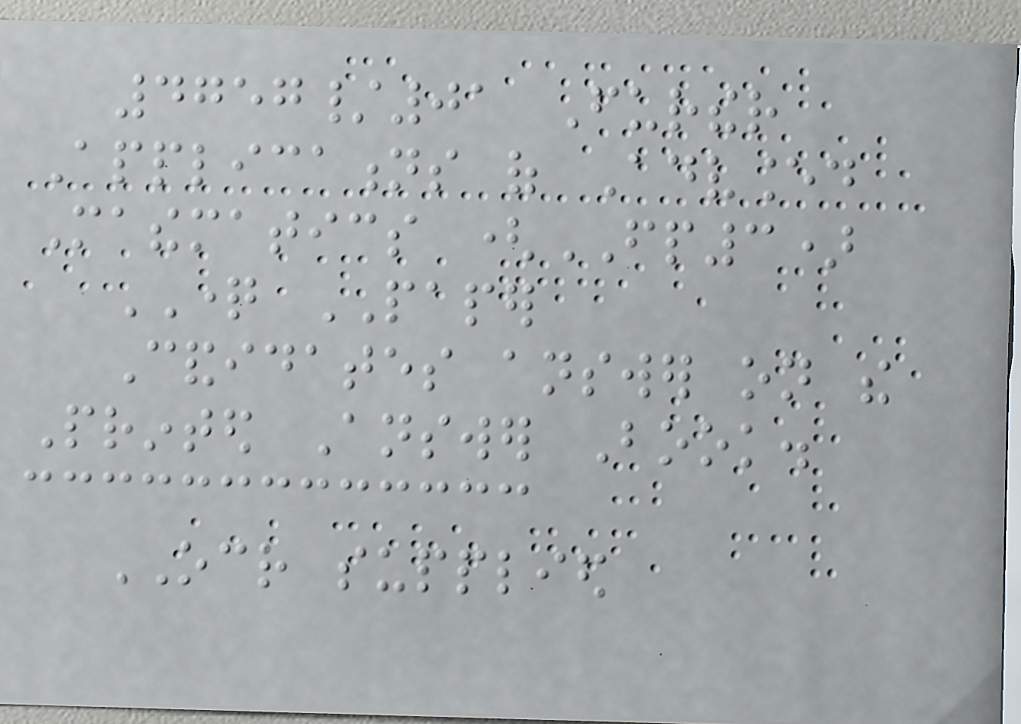4757/01 Further
Applications of Advanced
Mathematics (FP3)
QUESTION PAPER
Candidates answer on the
Printed Answer Book.
OCR supplied
